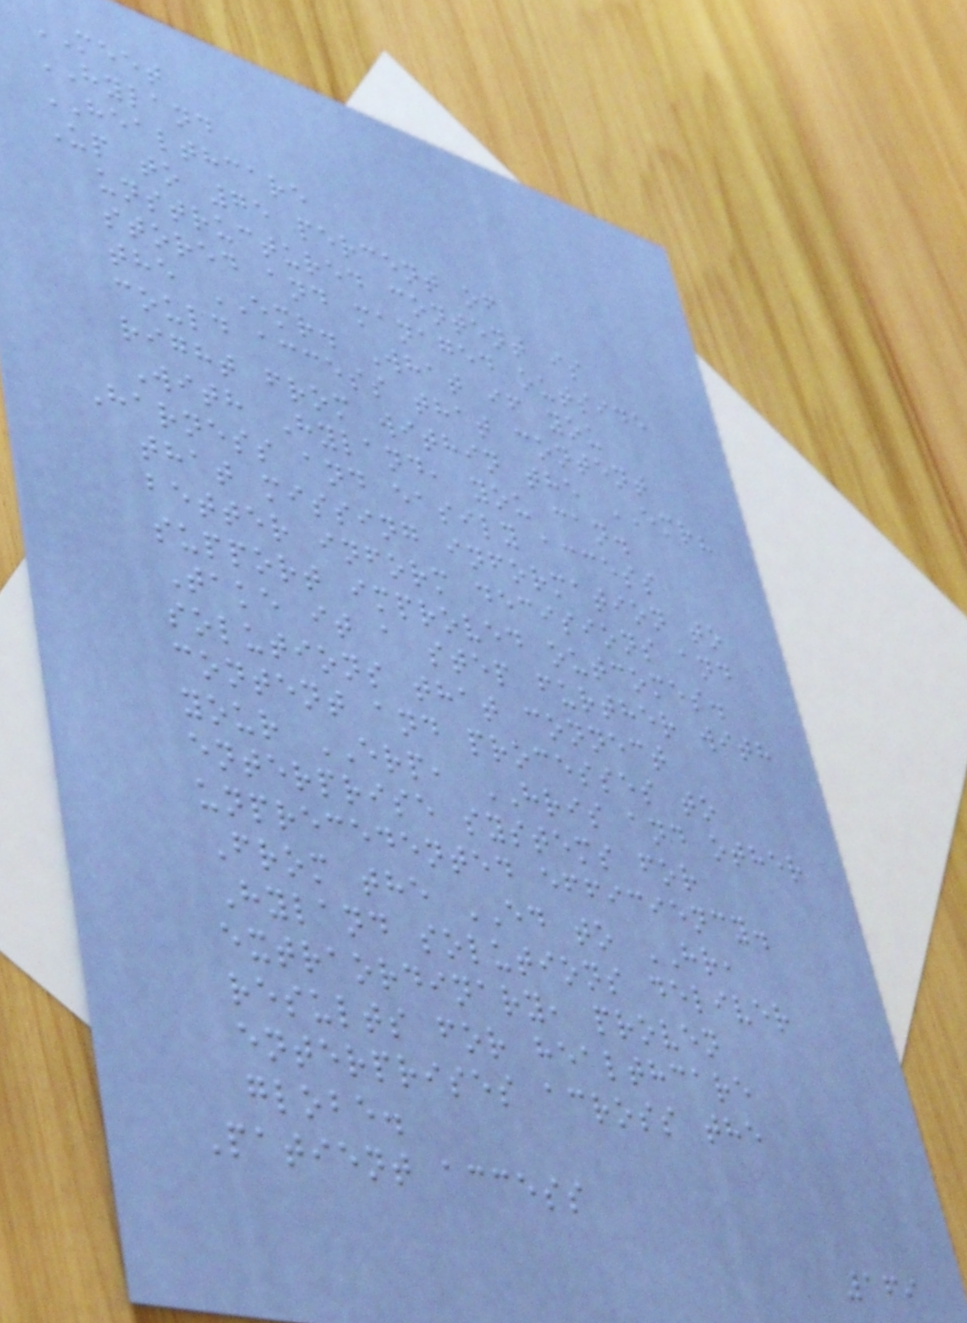MEET
HYLAND
HEALTHCARE
Up to 75 percent of
unstructured content is
stored and managed outside
the EMR. What if you
could access that content
right from within the EMR?
With Hyland, you can.
Harness and easily access
that missing information to
better inform decisions and
support improved outcomes.
Take it a step further with
solutions that connect
content and processes to
your ERP, HRIS and other
enterprise systems for
unprecedented efficiency.
From the ED to HR,
Hyland solutions deliver
extraordinary, proven
results for healthcare
enterprises across the
globe.
Patient access
169
